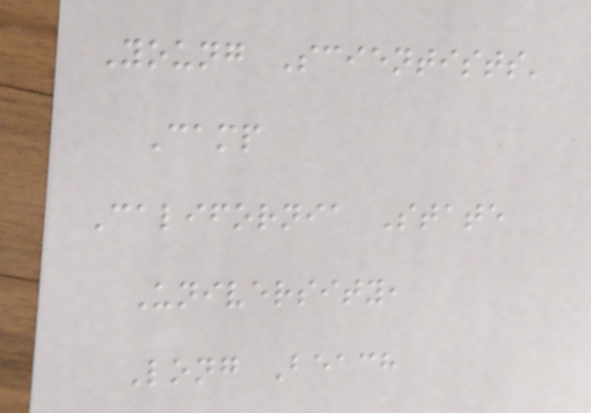Young Scientists'
Camp
California State
University,
Long Beach
